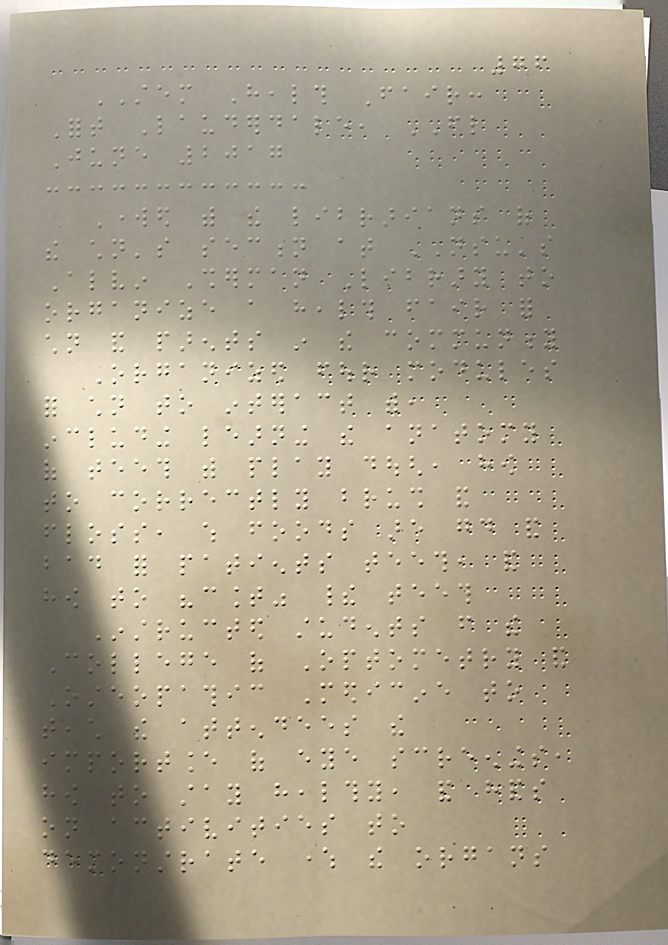76
STEM Health Fair:
Fort Lauderdale, FL
June 2017
Worked with the librarians of
the children's section at NSU's
Alvin Sherman Library to
organize a health fair for
children and parents in the community
Organized four modules
for children to interact with,
including learning the anatomy
of teeth with play dough, how
to correctly brush and
floss, which foods are good and
bad for patients teeth, and
how to "count" their teeth
Instructed students from the
College of Optometry and
Osteopathic Medicine to
teach the attendees the
importance of eye screenings,
how to stay healthy, and hands
on activities to
demonstrate where the organs
